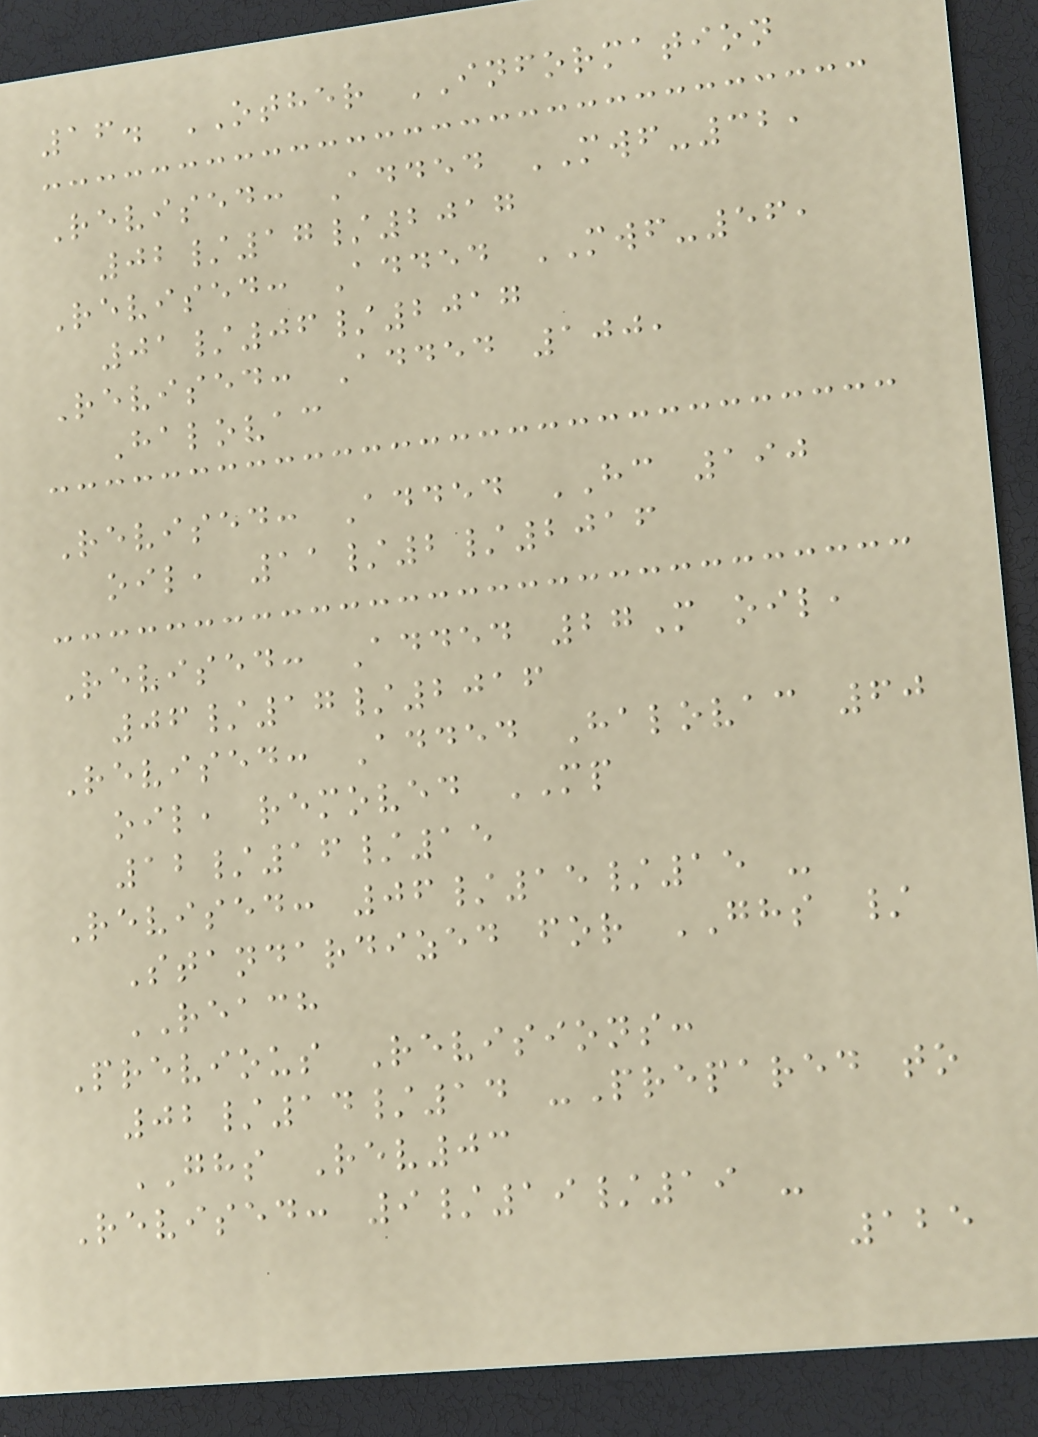16. OTHER INFORMATION
Revised: Added MWF-32,
02/17/2017
Revised: Added MWF-56,
01/06/2017
Revised: Added 100,
Halovac
Revised: Added HC 190
oil, 11/2/2016
Revised: Added 27M oil,
06/17/2016
Revised: Added Halovac 60
oil, removed MP
12/16/15
Revised: 06/15/15 -
Standardized for GHS /
REACH
Previous Revisions:
02/14/14 -Prepared to
GHS Rev03
Revised: 9/19/19 -
125
